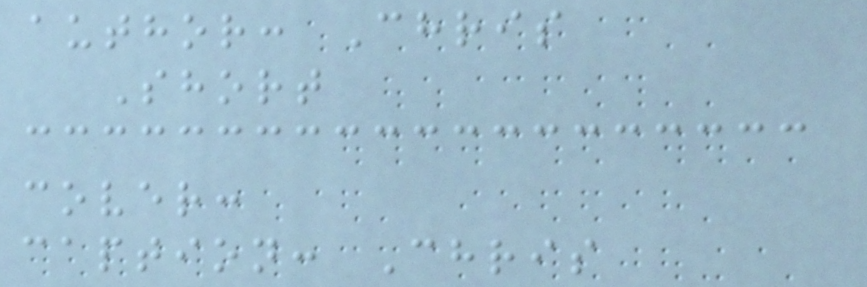author: Chris
Short
cover:
caption: Chris
